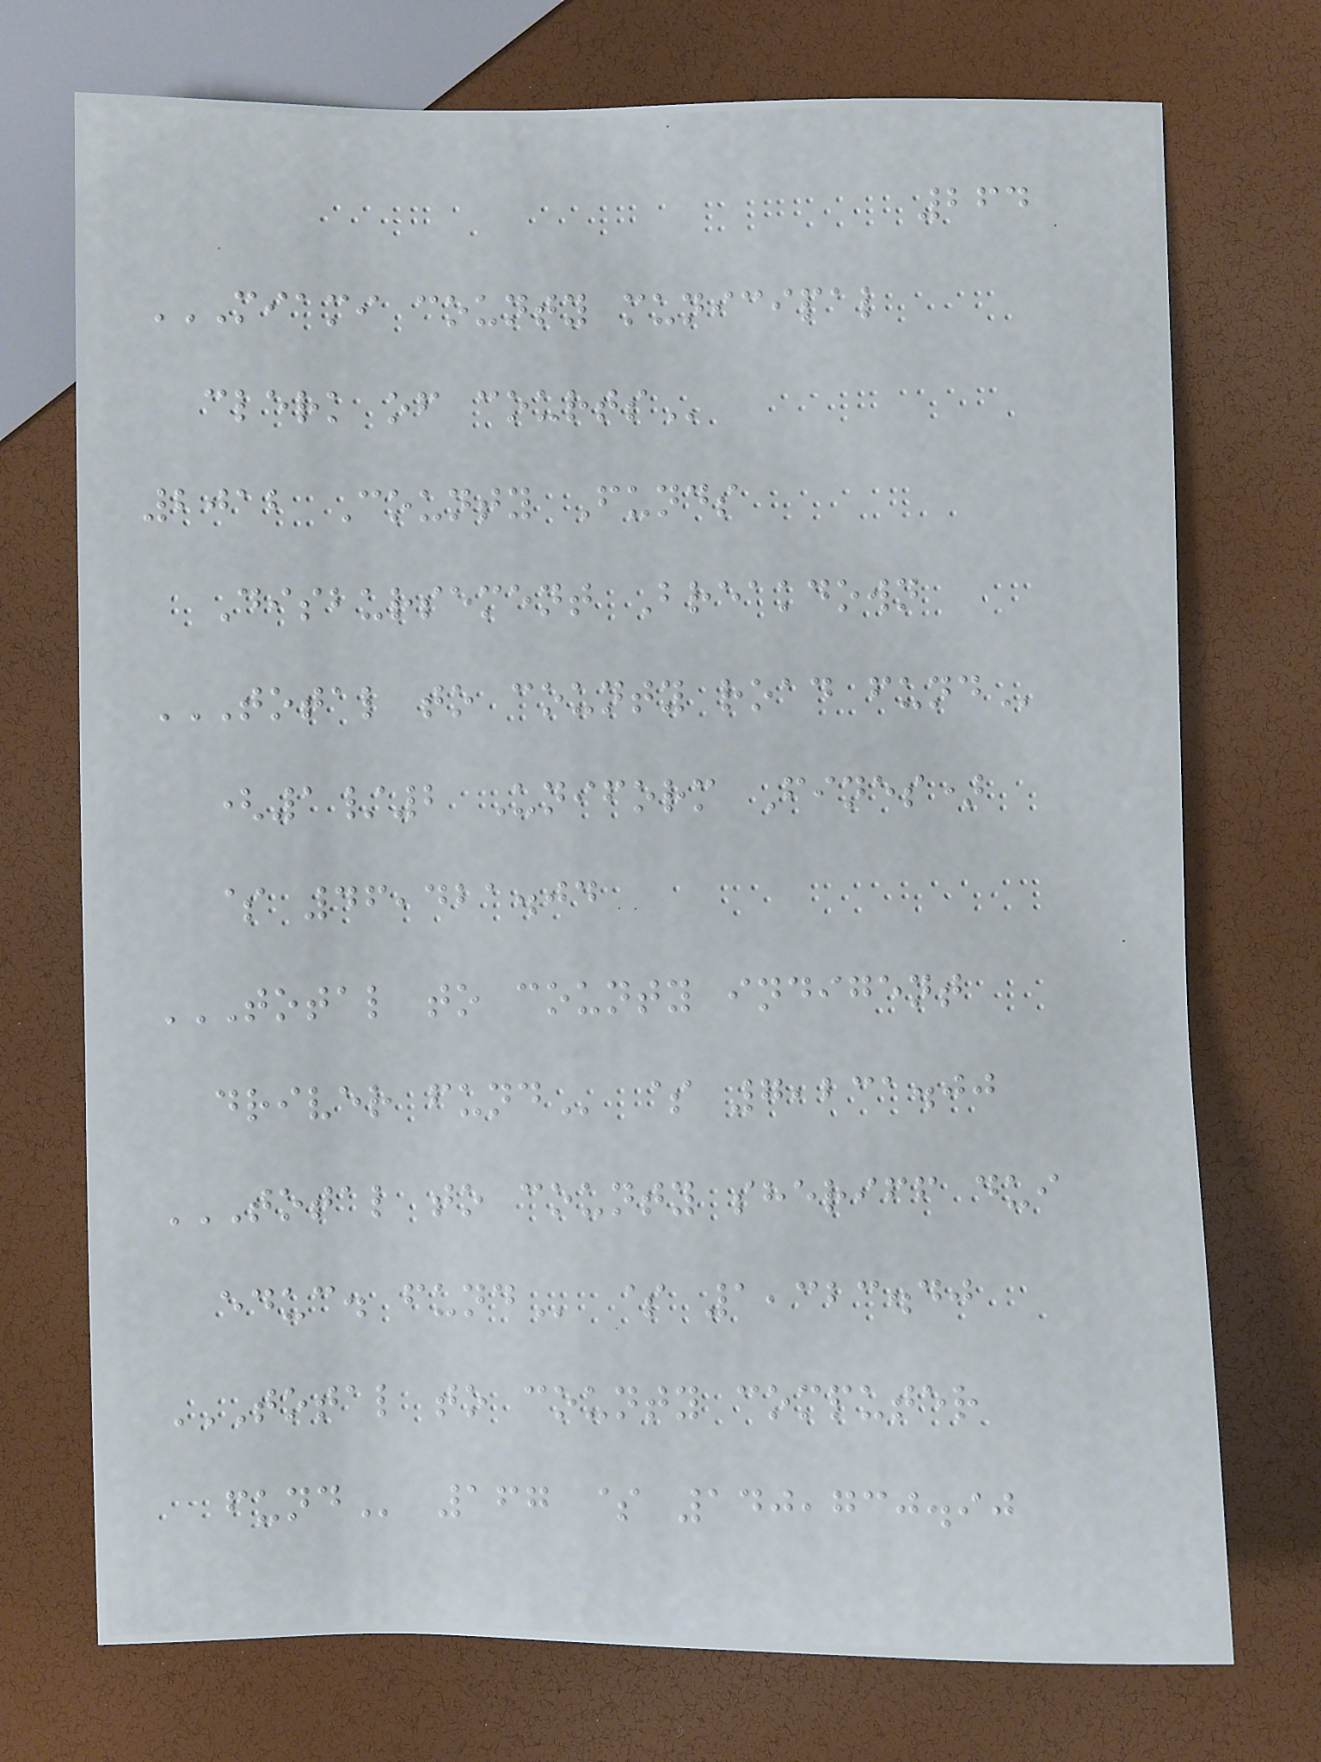264
MIAMI COUNTY MUNICIPAL
CLERK OF COURTS
2012 County Funds
Disbursement Breakdown
TOTAL TO COUNTY ROAD FUND
(1/2 Uniform Fines)
$ 46,421.04
TOTAL TO COUNTY INDIGENT
DRIVER FUND $ 7,231.00
TOTAL TO COUNTY SHERIFF DUI
EDUC. FUND $ 1,323.40
TOTAL TO COUNTY COMPUTER
FUND 167 $ 140,730.90
